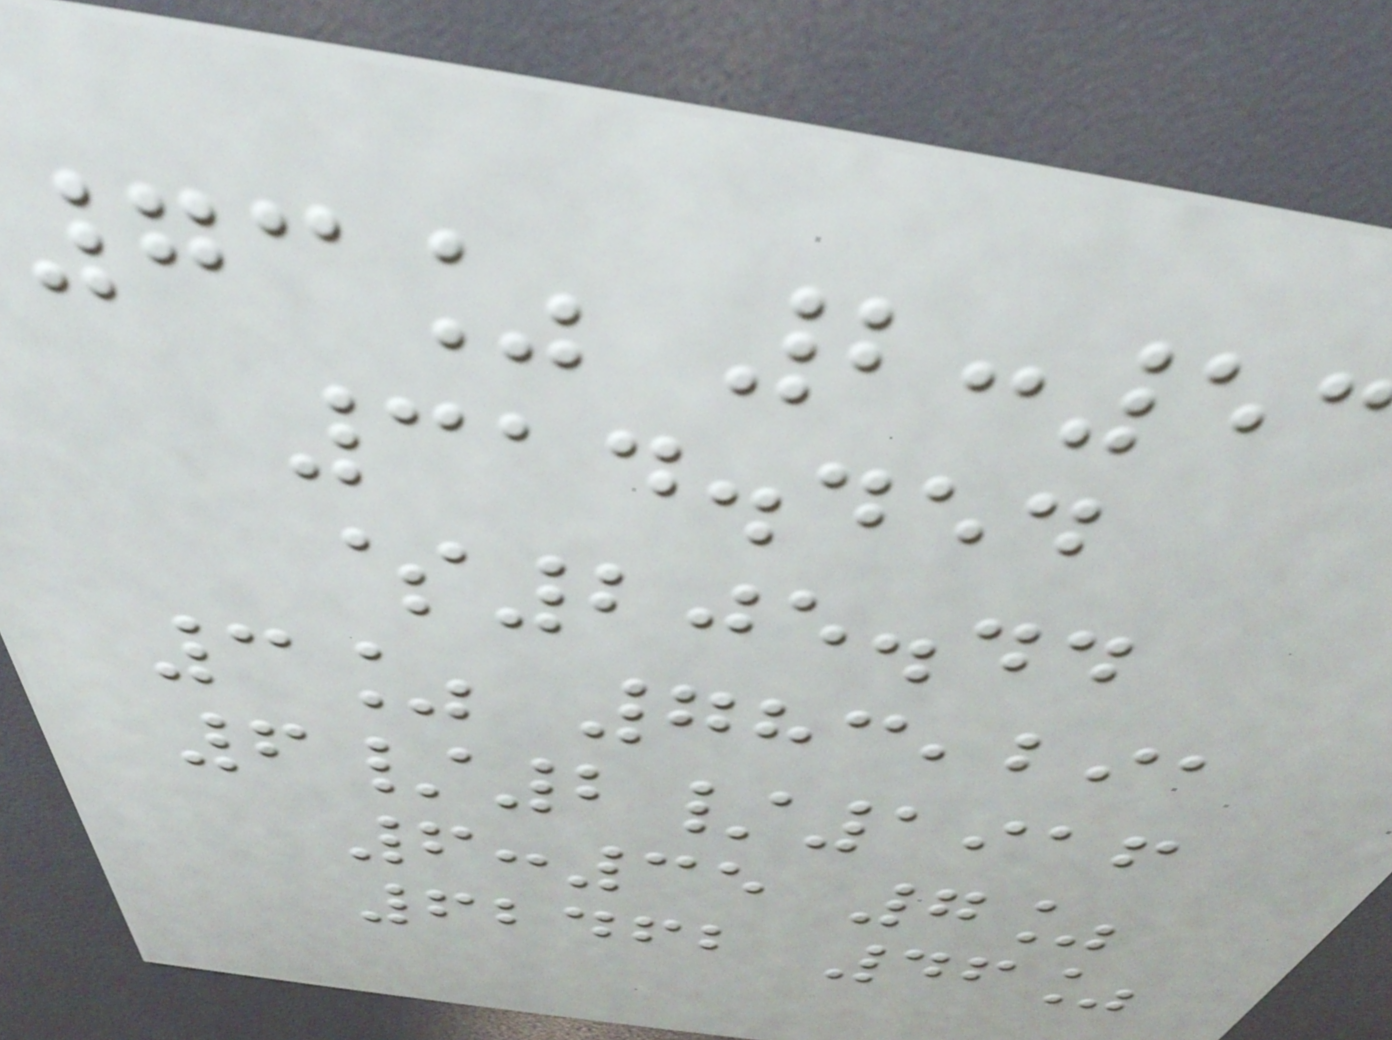73% 2:53
314.454
$205.44
3% 783,291
6/2/1916
6:35 7%
62462 46%
